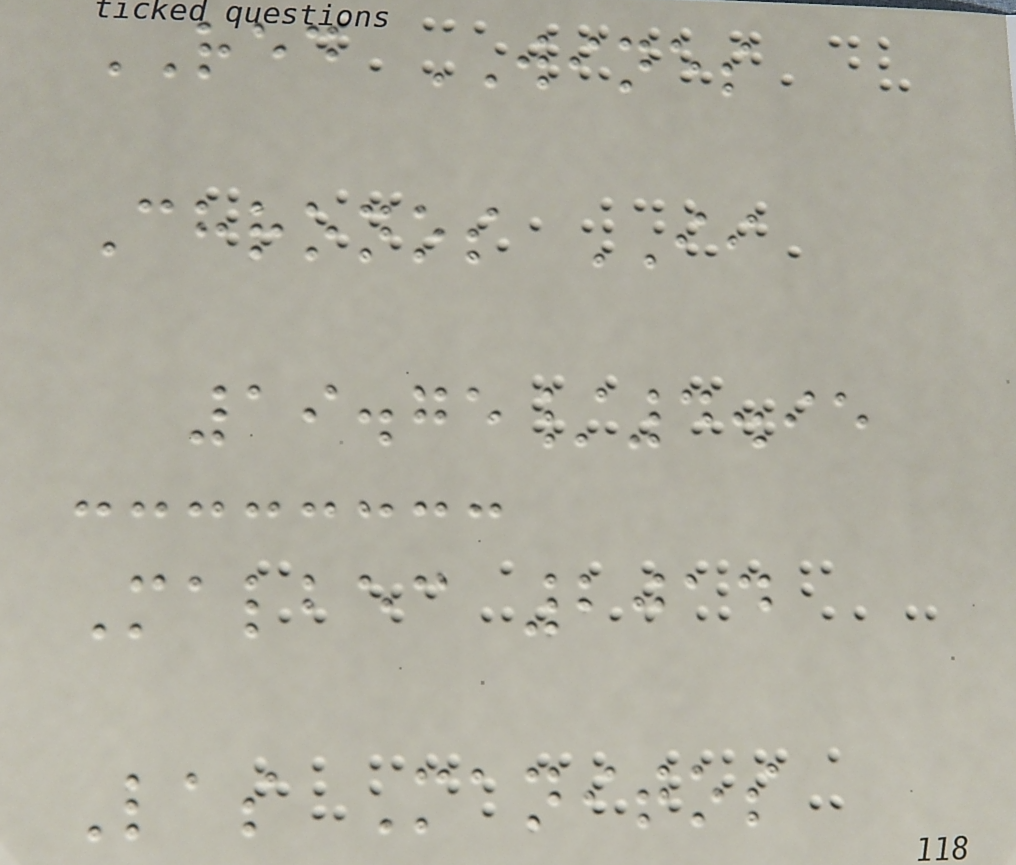RED WINES
Chronos II
19.75/4.95
Malbec 2014
Las Manitos
